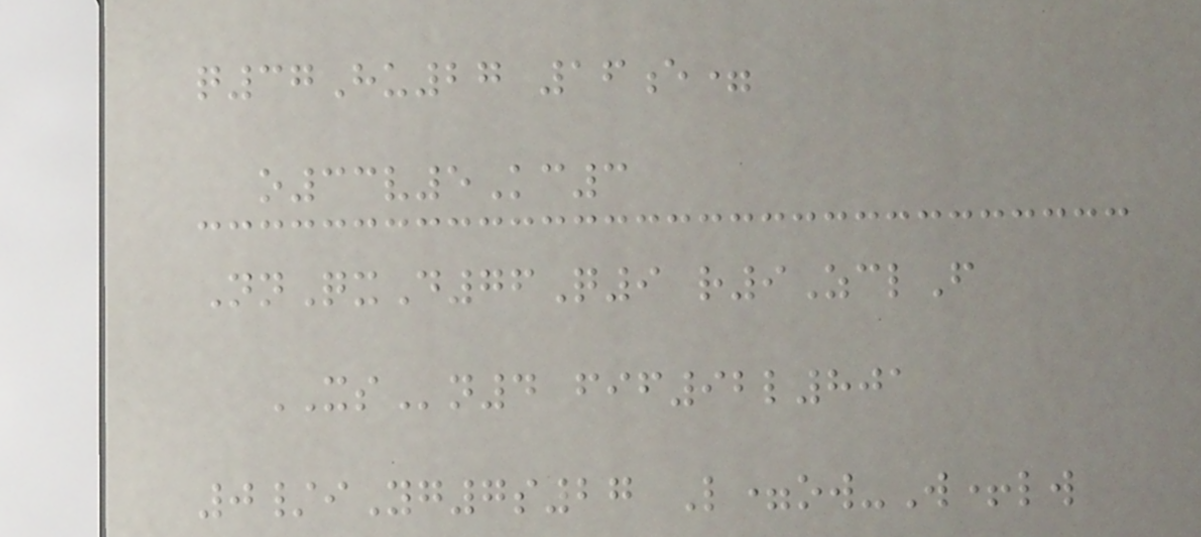q37Hu27 16e=
o33v5Kc3
NnQxD76Q9 r9ZclF
XSn4 fif92l801
0/iYg7s27 L=ow-W+lw
